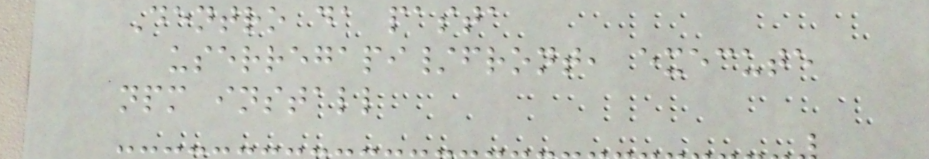Dentro da pasta
userregapi/front, execute
npm install
